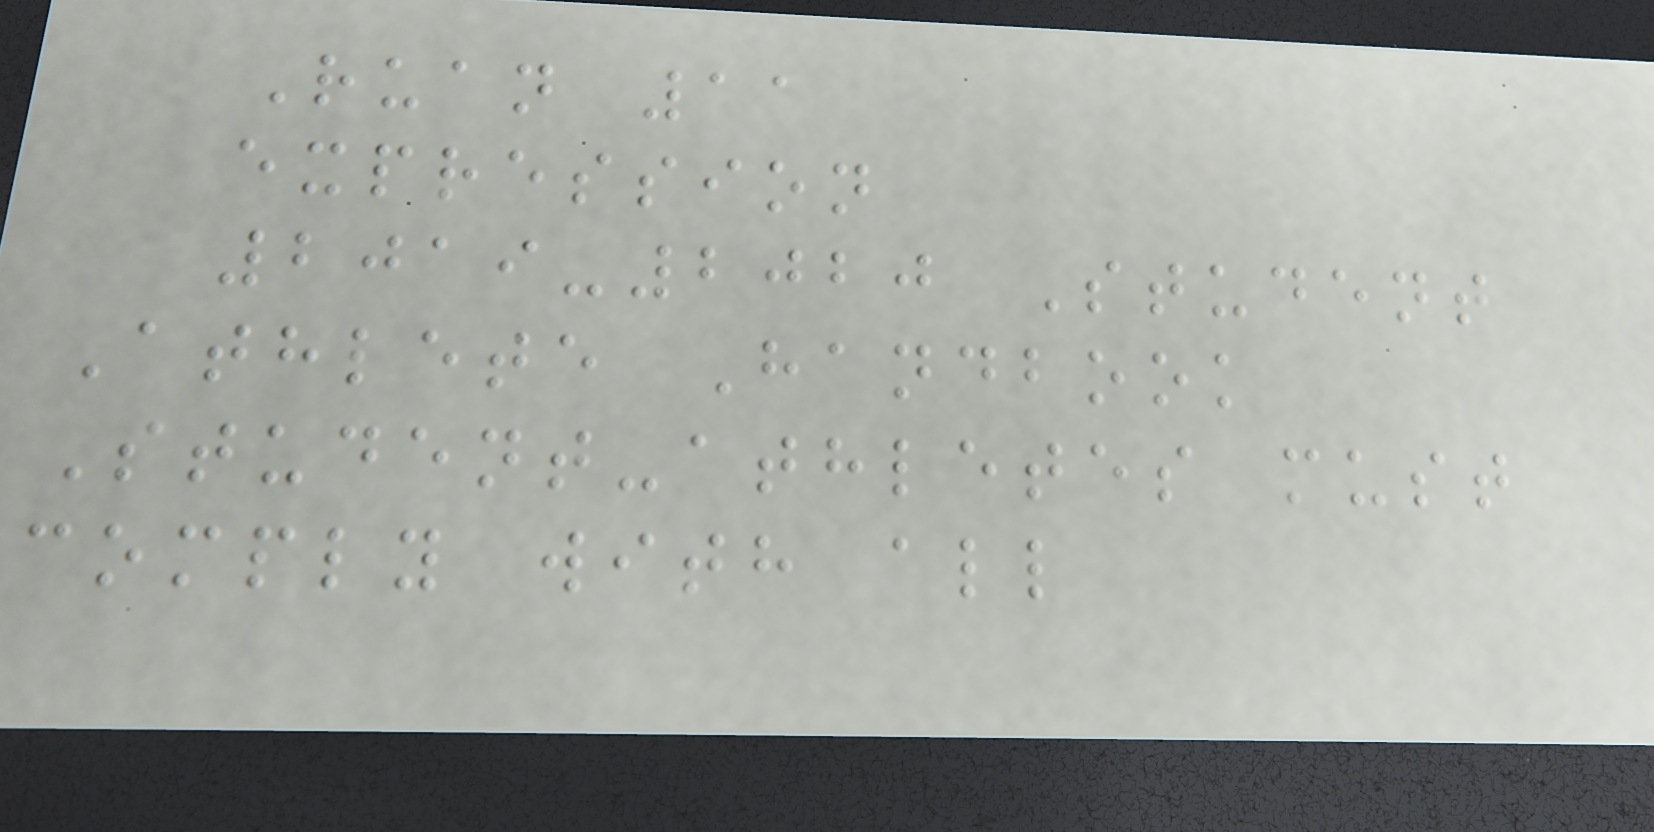Ruan 11
expression
2019-2020 Student
Athlete Handbook
Student-athletes must
comply with all
